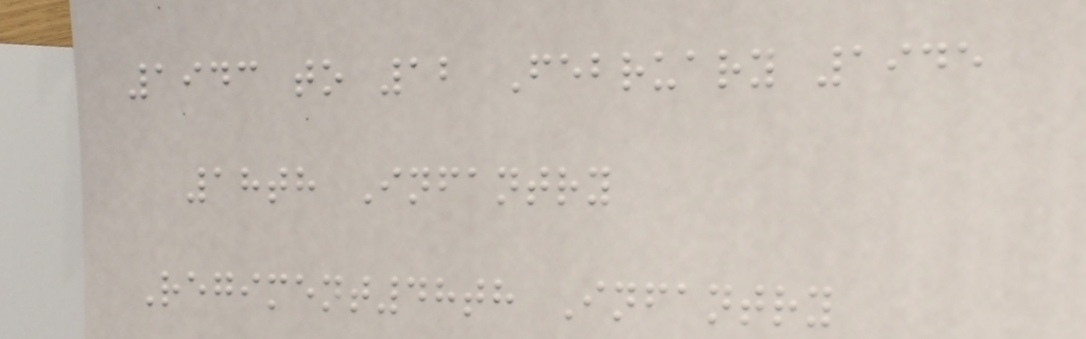1943 to 12 February 1945
18th Infantry
Regiment48th Infantry
